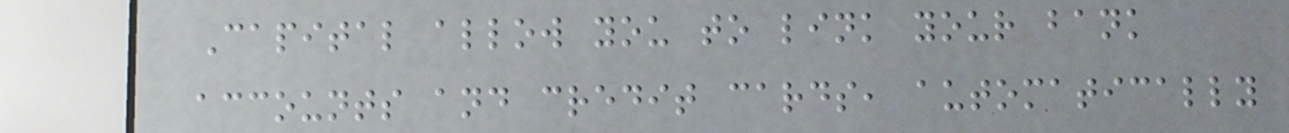Capital allow you to link your bank
accounts and credit cards, automatically
